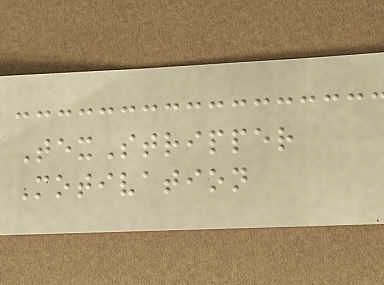TexStripper
Motivation
